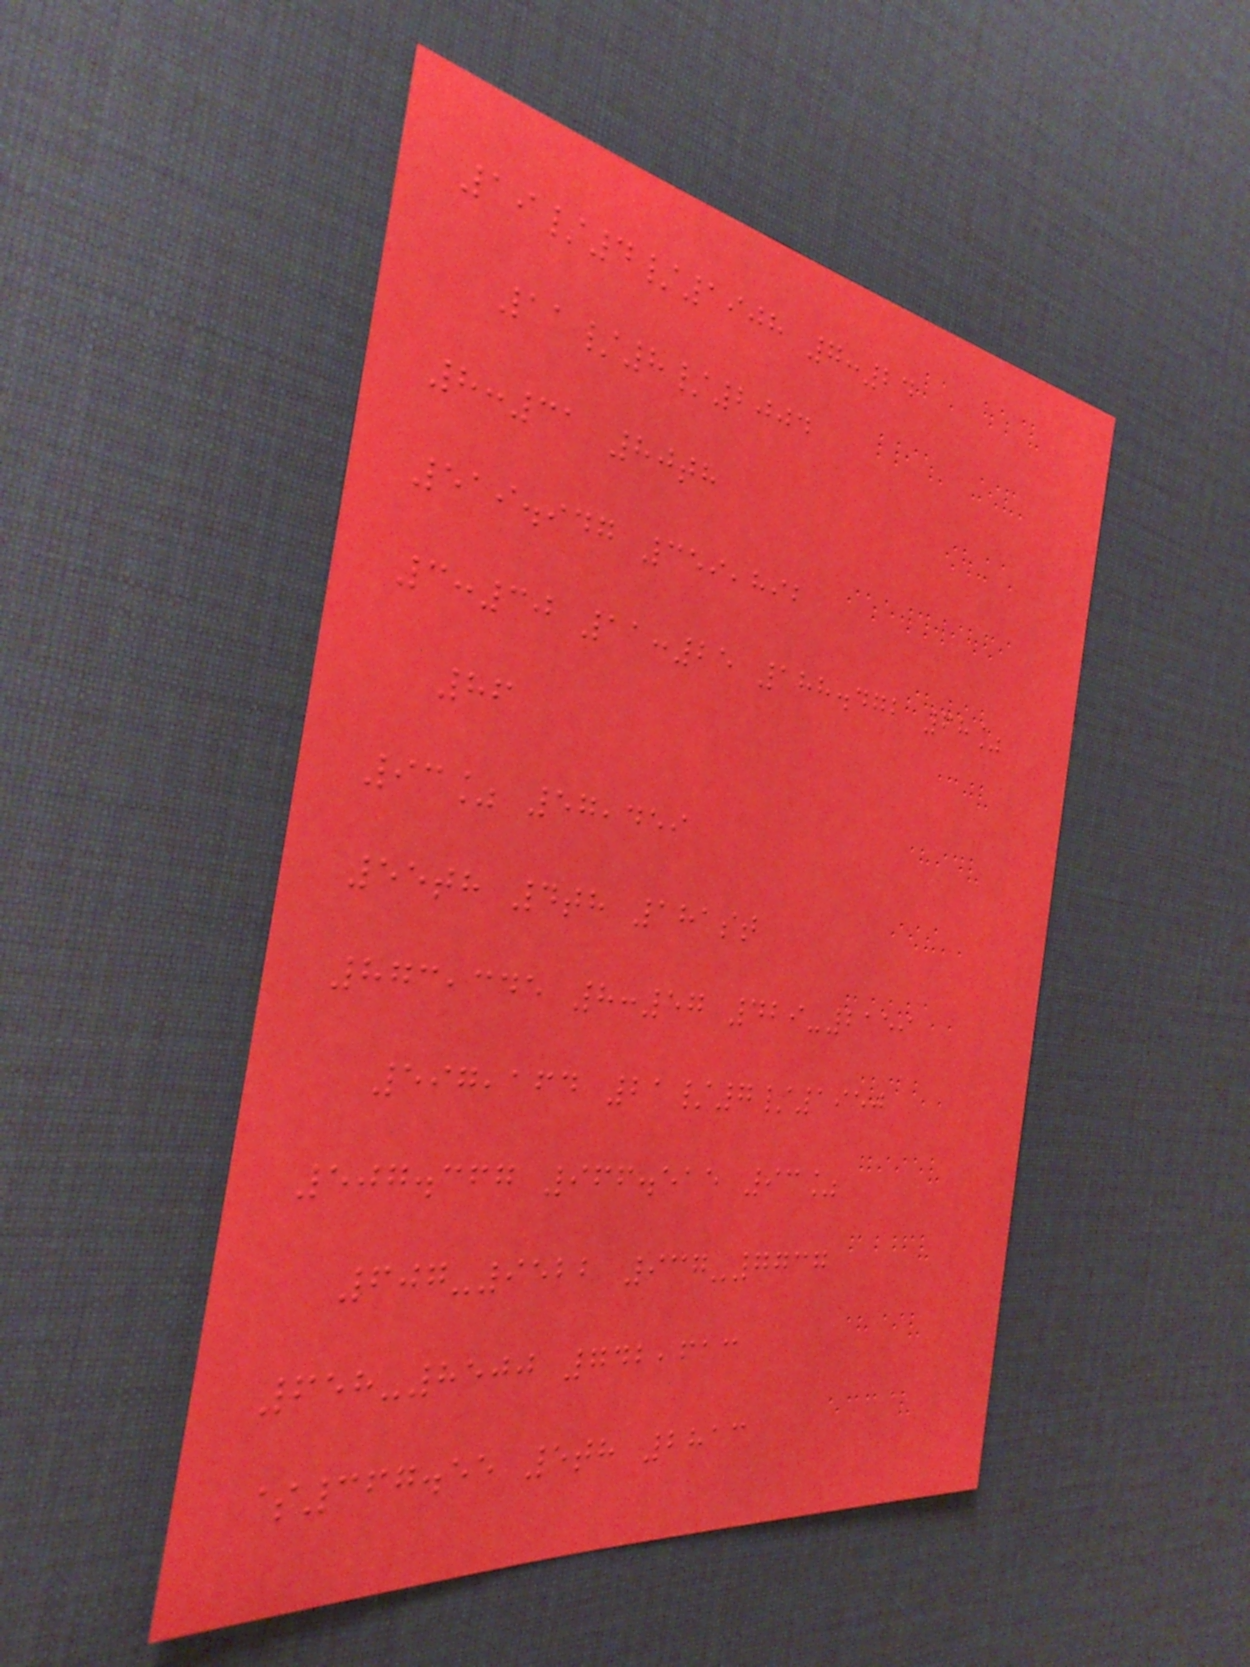19/4/1908 7:24
11/8/2004
8:31 80th
519.947 359,892
3:30 11:25 188.472 68%
86
93% 57,459
55th 4th 181st
873,345 8:57 429-2159
597,164 21/7/1950
507.367 966.515 93%
607-9522 937-7737
658-8500 742,613
$367.55 5th 2813
